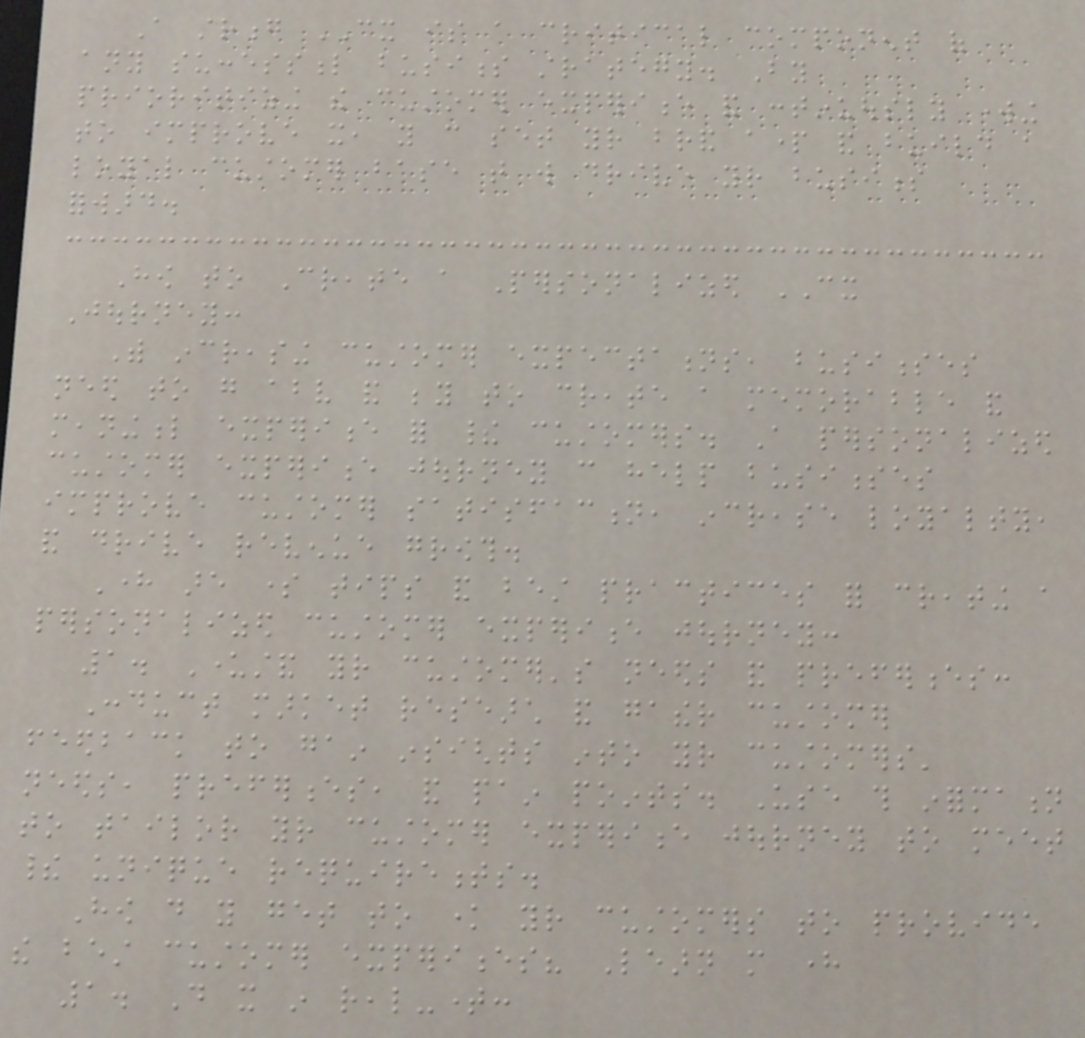A strong CX is a critical component of
any successful business strategy. By
prioritizing the customer experience and continuously working
to improve it, you can set your brand apart and build a
loyal customer base that will drive your business
forward.
How to Create a Personalized CX
Journey:
With increasing customer expectations, businesses
need to go above and beyond to create a memorable and
meaningful experience for their customers. A personalized
customer experience journey can help businesses
improve customer satisfaction, increase loyalty,
and drive revenue growth.
Here are some tips and best practices for creating a
personalized customer experience journey:
1. Understand your customer's needs and preferences:
Conduct market research and gather customer
feedback to gain insights into your customers'
needs, preferences, and pain points. Use this information
to tailor your customer experience journey to meet
their unique requirements.
How do you get to know your customers to provide
the best customer experiences? Learn more here
1. Do it in real-time:
